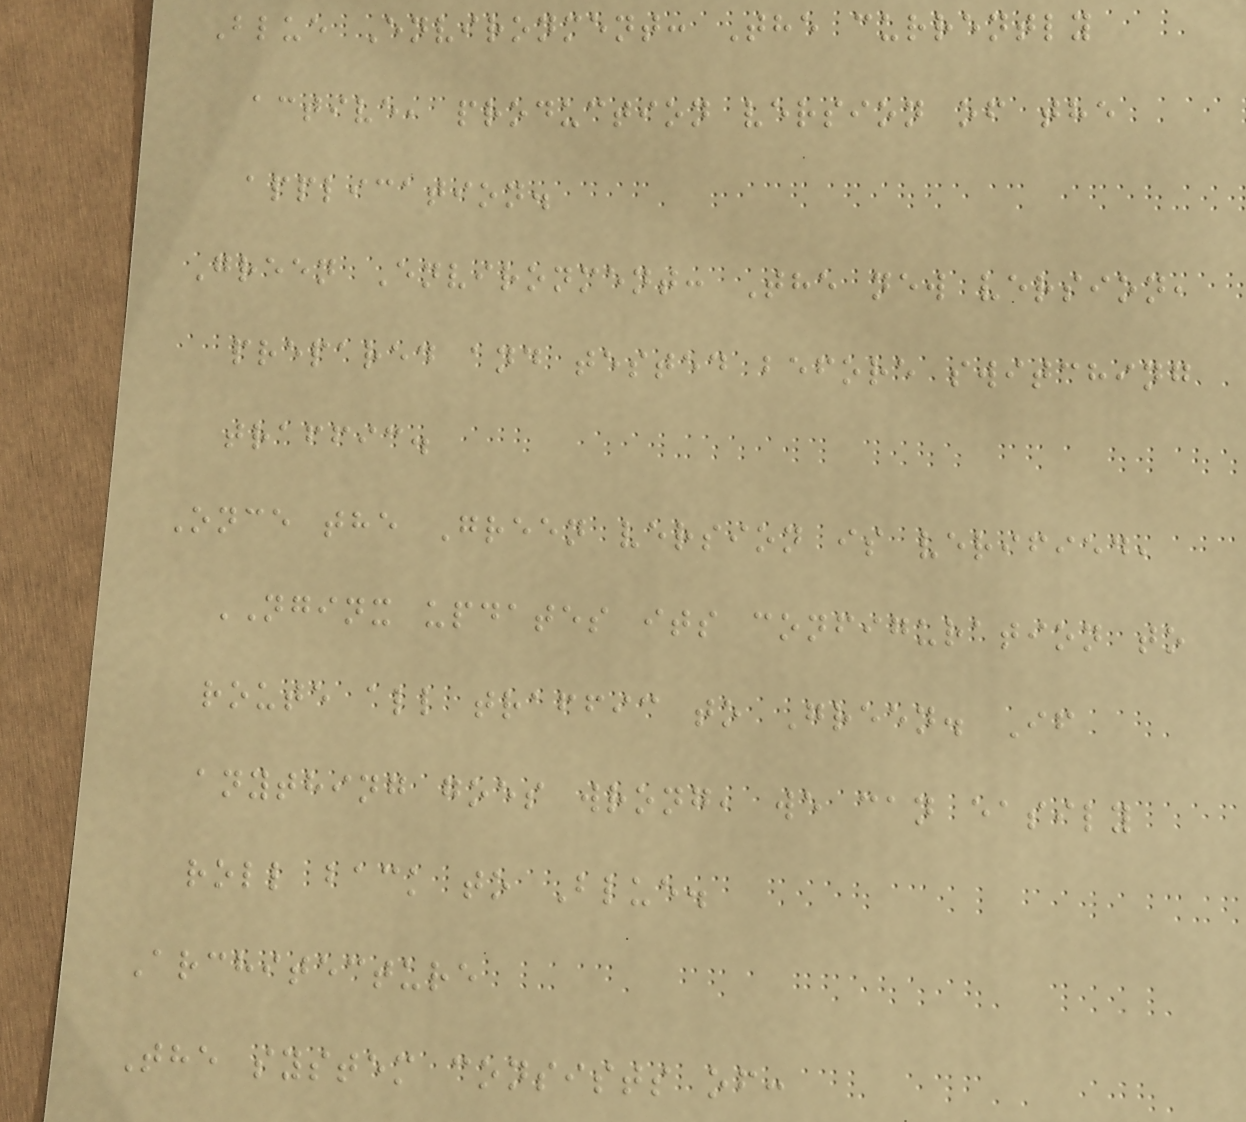Blue Environment: The currently
active, production version of the
application.
Green Environment: The new version,
prepared and tested before switching
traffic.
Once the Green version is verified,
NGINX updates its configuration to
route all traffic to Green. If
anything goes wrong, we can easily
roll back to Blue.
Architecture
The system consists of:
